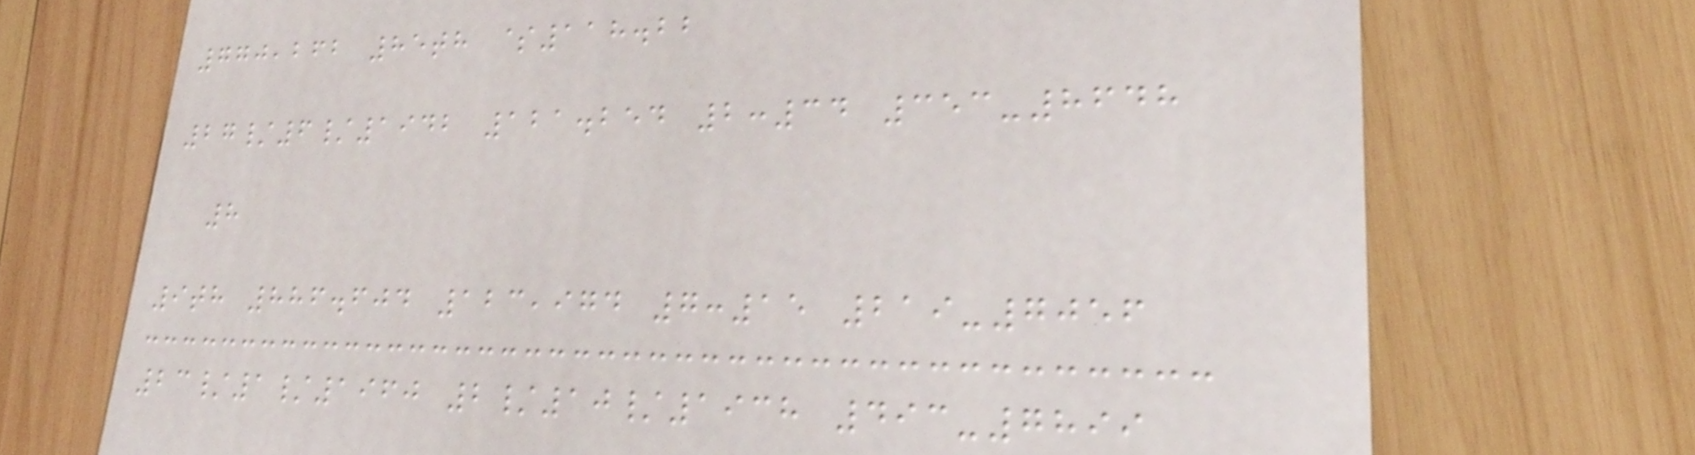770,262 85th $118.22
27/6/1942 121.254 2:34 353-8648
8
9th 886.604 123,974 7:15 219-7056
23/1/1960 2/10/1938 493-7899
